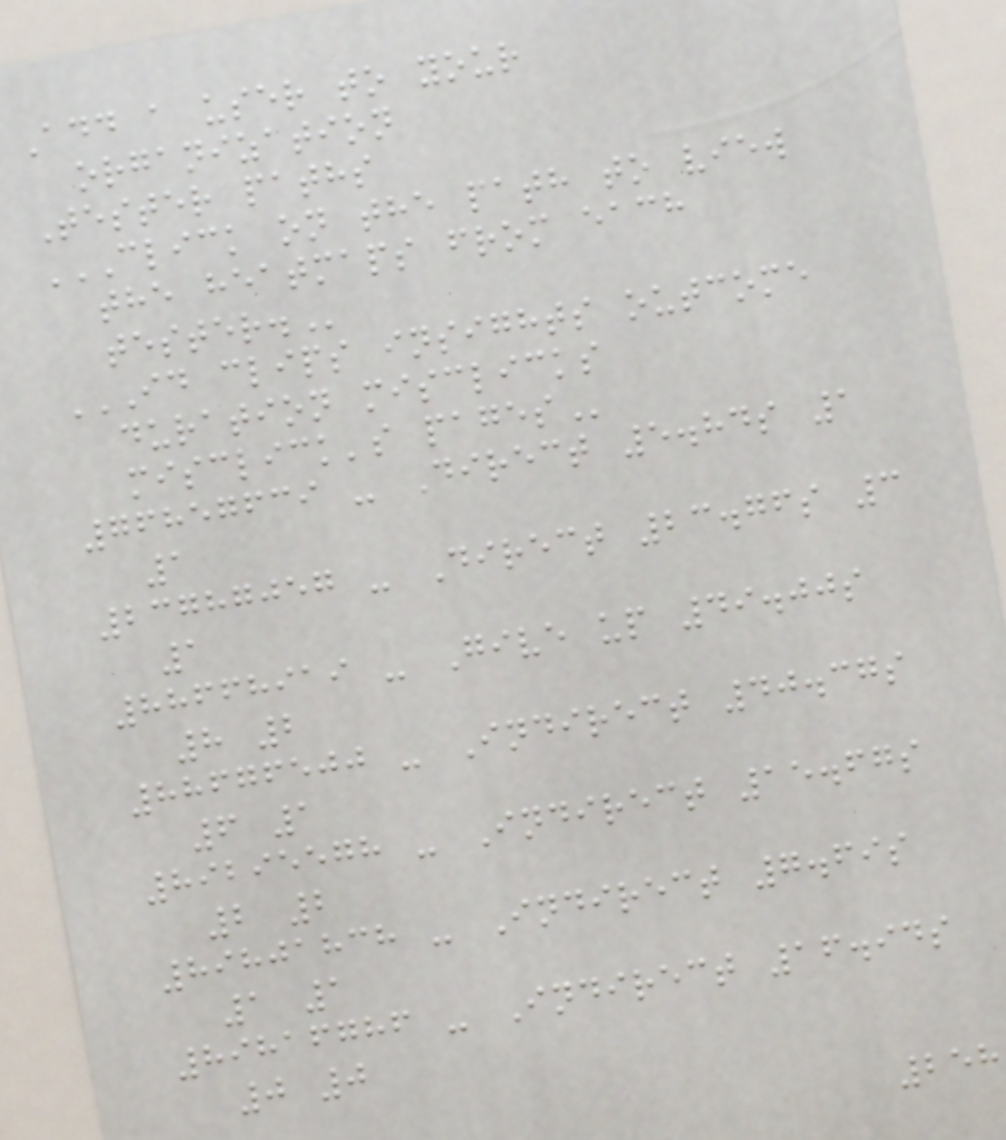Add a user to your
organization
Tester paths
CLICK ON THE PATH TO VIEW
THE HEATMAPS FROM EACH
TESTER.
ID CLIPS INSIGHTS OUTCOME
DURATION MISCLICKS
MISCLICK'S PAGES
76857639 - Direct 5.84s 1
1
23787057 - Direct 23.76s 3
1
88668919 - Give up 49.00s
8 2
88676500 - Indirect 40.37s
6 1
89295578 - Indirect 15.67s
2 2
89801838 - Indirect 7.69s
1 1
89816786 - Indirect 16.94s
0 0
258
